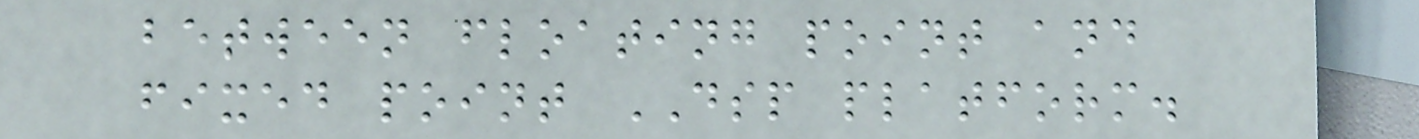between floating point and
fixed point DSP platform.
